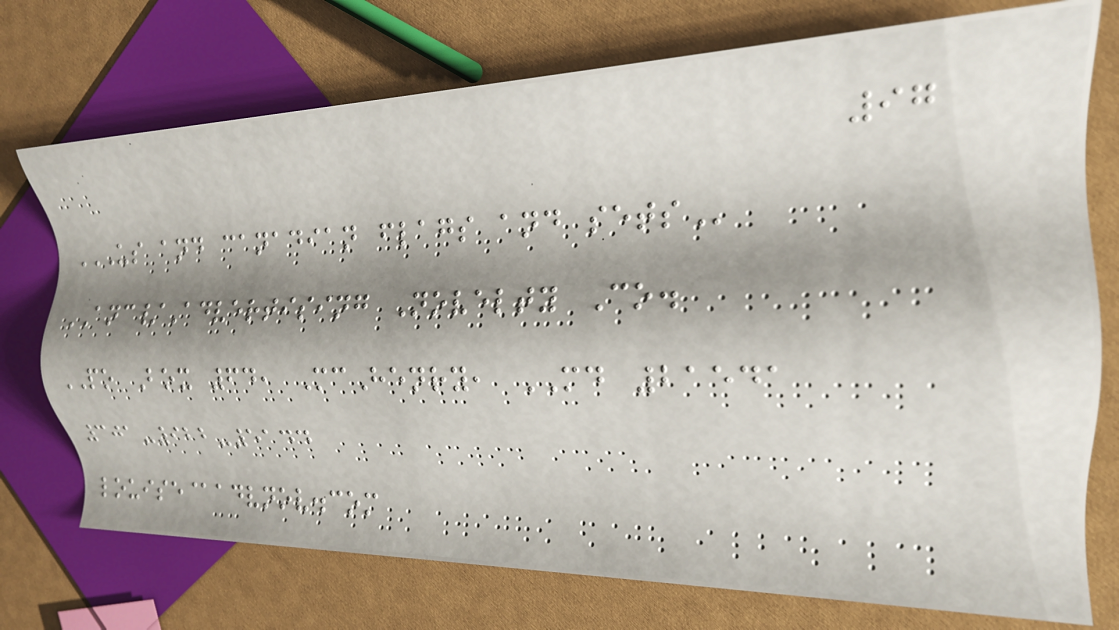97
US AND CANADIAN FLAGS AND SETS
ANC/Advertising Novelty Co.
PO Box 64, McHenry, MD 21541
301-922-5144
louise@advnov.com
